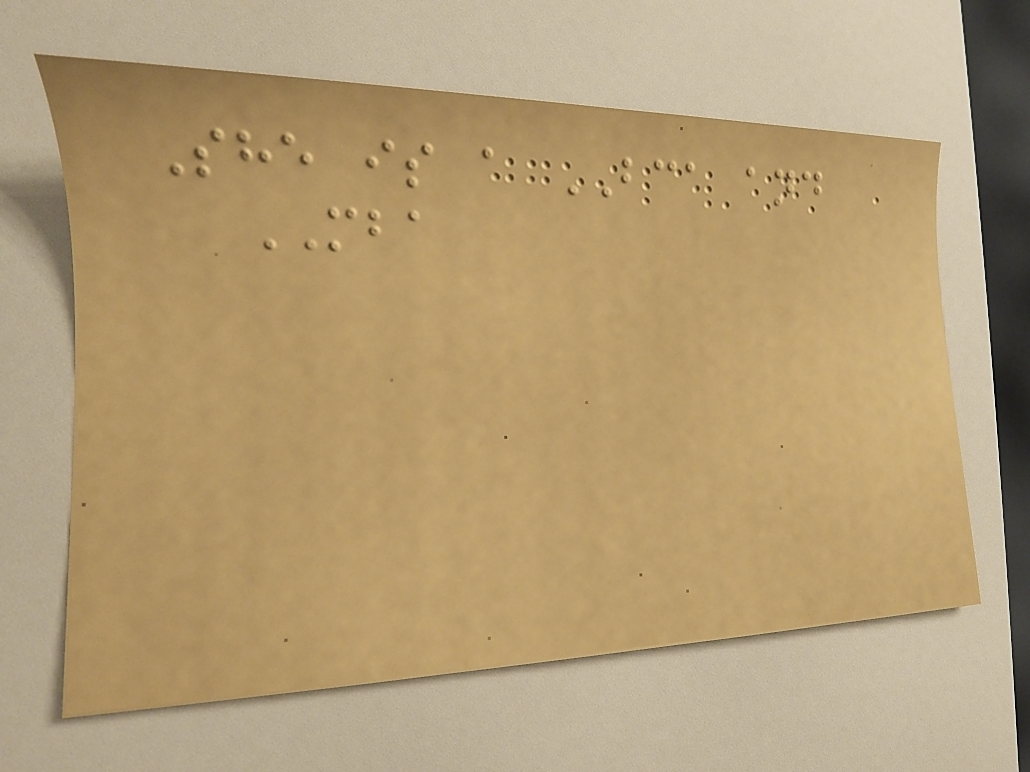She is a BCA and
MBA
